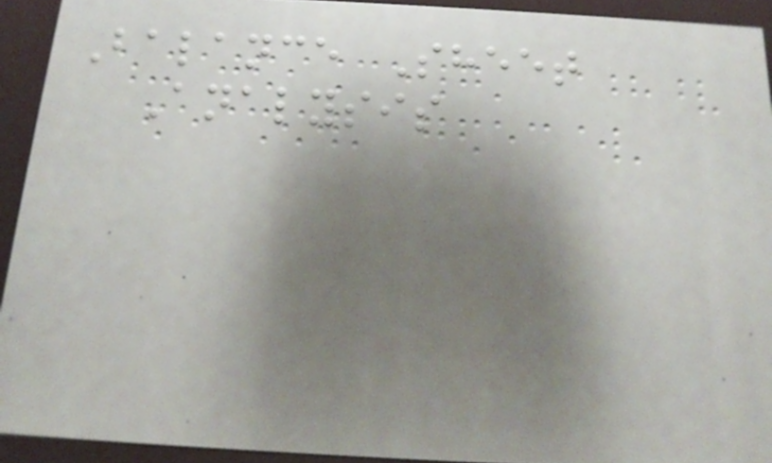Balance Sheet
Analysis
